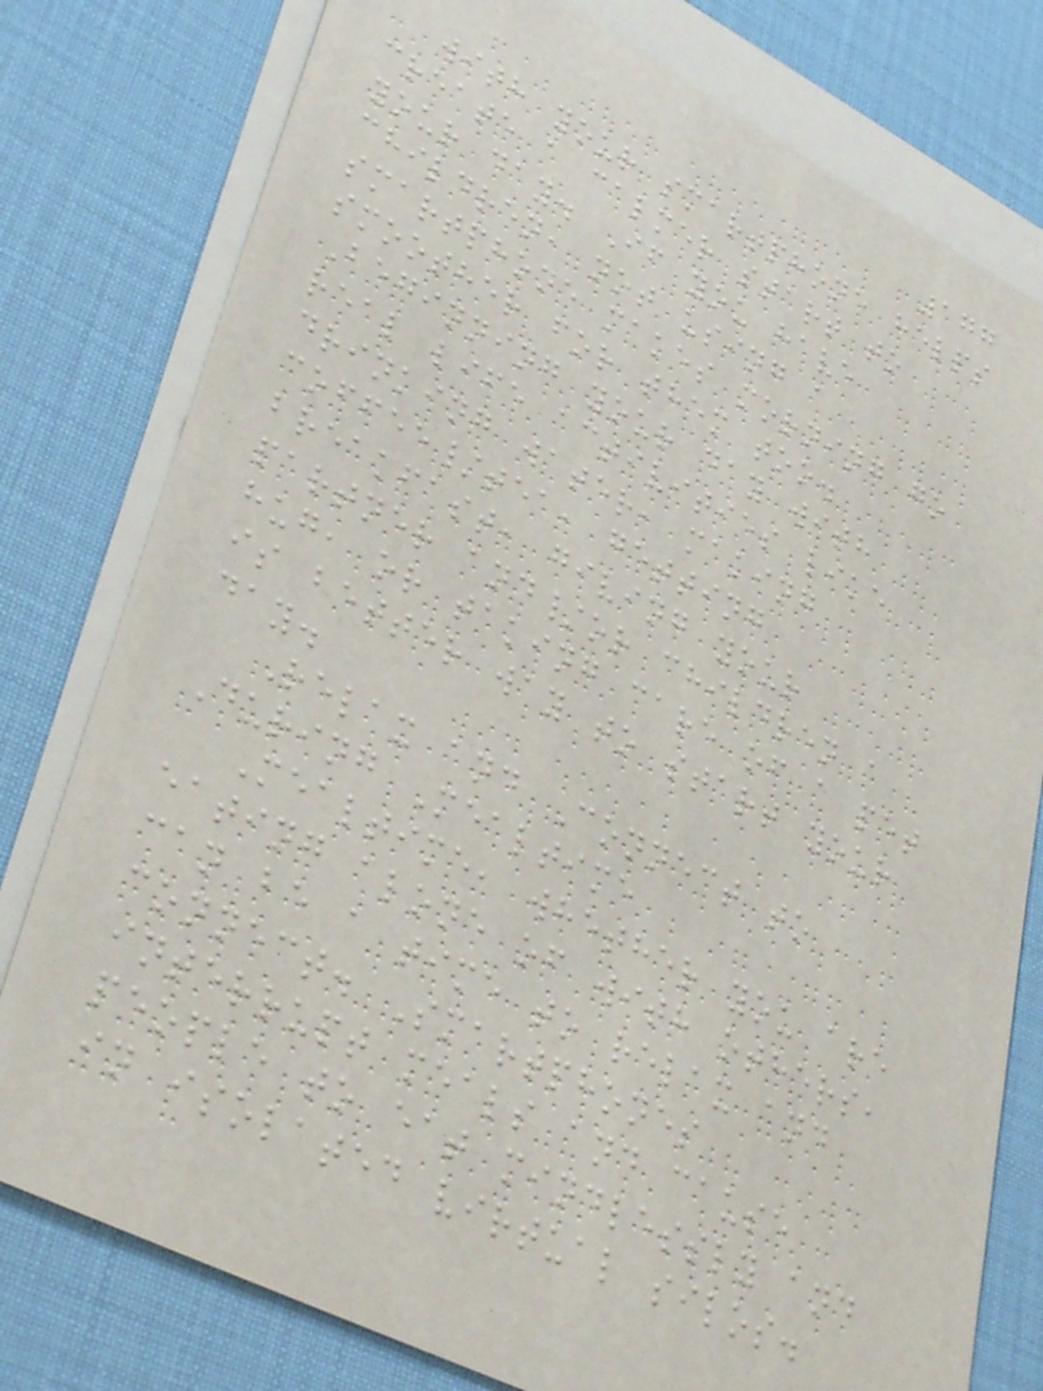177
with your smartphone helps
create a calmer start to
your day. If you have
children, not using a
smartphone makes morning go
smoother for them too.
Beginning your day with
real life activities like
drinking water, making
coffee/tea, getting
breakfast, giving your
partner and/or children a
hug, or taking care of a pet
is better way to start your
day.
Relax and Connect to
During Mealtime
Mealtime, whether you are
eating alone of with others,
can be a time to relax and
connect. Smartphones
interrupt meals and cause
people to eat mindlessly and
in isolated virtual silos.
